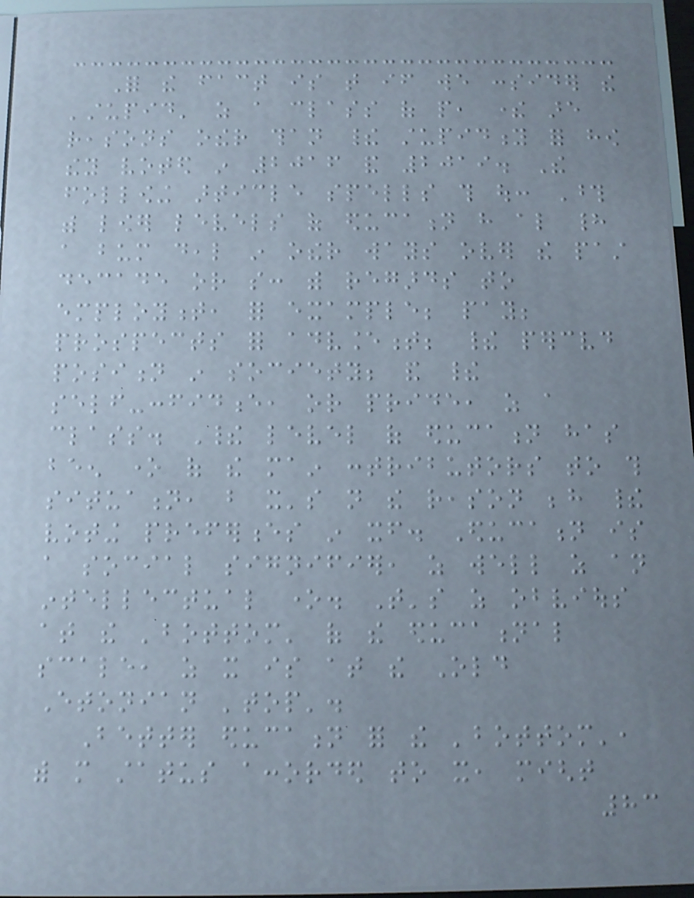For the fact is that if we consider the
'stupid' as a class of people, there are
reasons other than their stupidity for how
they voted in 2016 and 2019. The
following article spells this out: Those
with lower levels of education have also had
a bum deal in other ways over the past
decade or so: with regards to
employment, for example; pay;
prospects for advancement; their perceived
position in society; and their
self-confidence, or pride, as a
class. Their level of education has
been one of the main contributors to this
situation, but it's not the reason behind their
voting preferences in itself. Education is
a social signifier, as well as an
intellectual one. That's as obvious
at the 'bottom' of the educational
scale, as it is at the Old
Etonian 'top'.
Better education for the 'bottom',
with more status accorded to it, might
83
